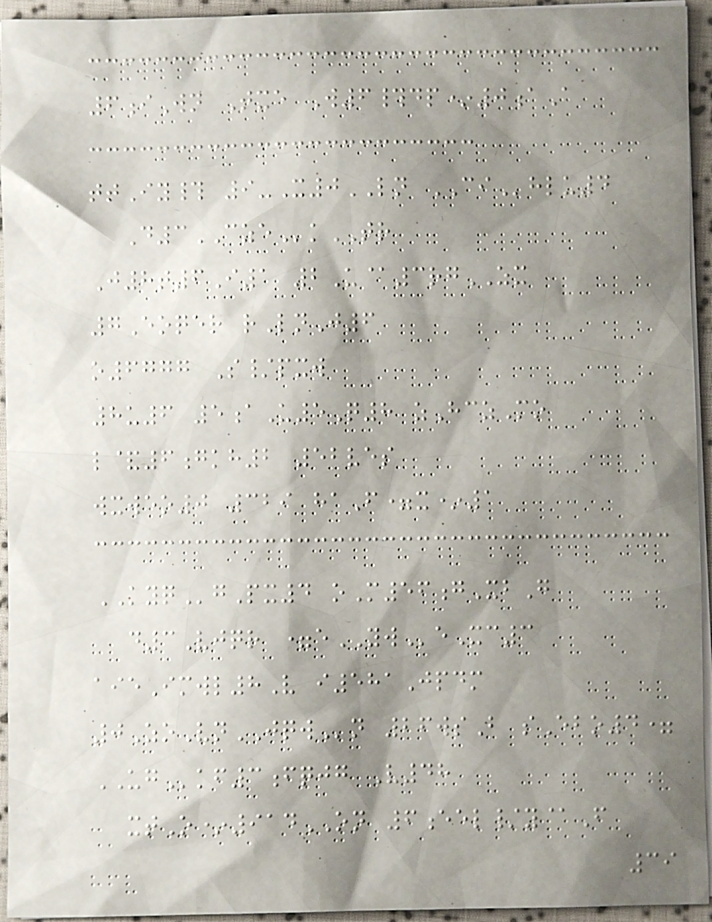6iWn Txe W6#dp*0aA
ttIy# 9-X0LN CIhlu4
D3CZEkTR
J8t6I1 2U@3rgZX
7Eoqer rLnJ6
o6777 S/pxw
8u6 5aU5Q8 zHczMo
l&6gkh2 52ves
wxweo0 329 haF=x*1
KYQgPx4 oM56gXbG
d3Vjqr =eYWeXc3
aieImwl8V i581Jpdm
0ZoVnJQWn 26wsB sEbo4=
UGkf3fqjg V48
xtO*914ON 6eel/y@F
39
